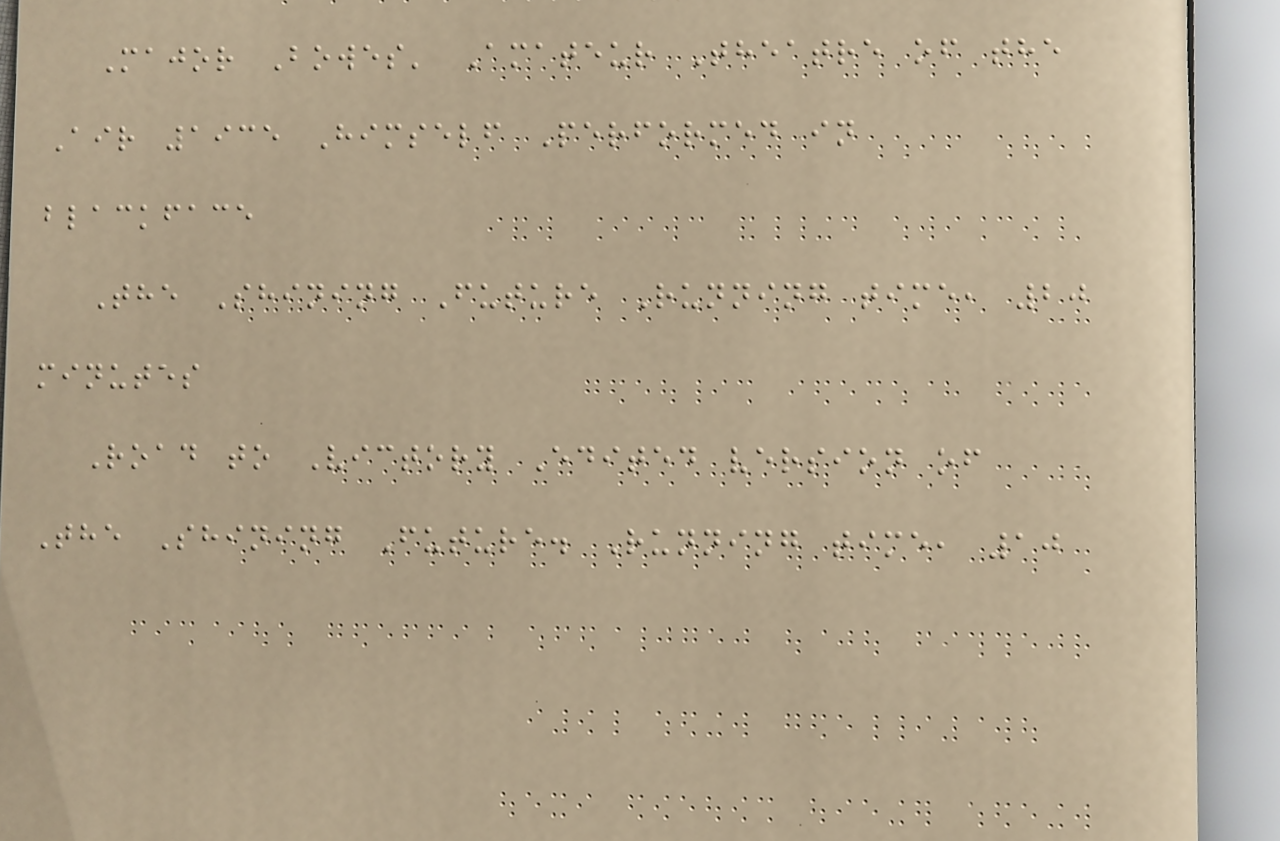Major Bowes' Amateur Theatre of the
Air 1935 Himself Performed in
blackface
The Shining Future Running time, 20
minutes
Road to Victory Edited version of
The Shining Future. Running time, 10
